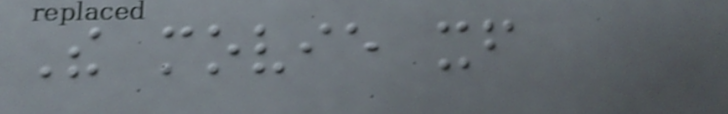The movie itself
